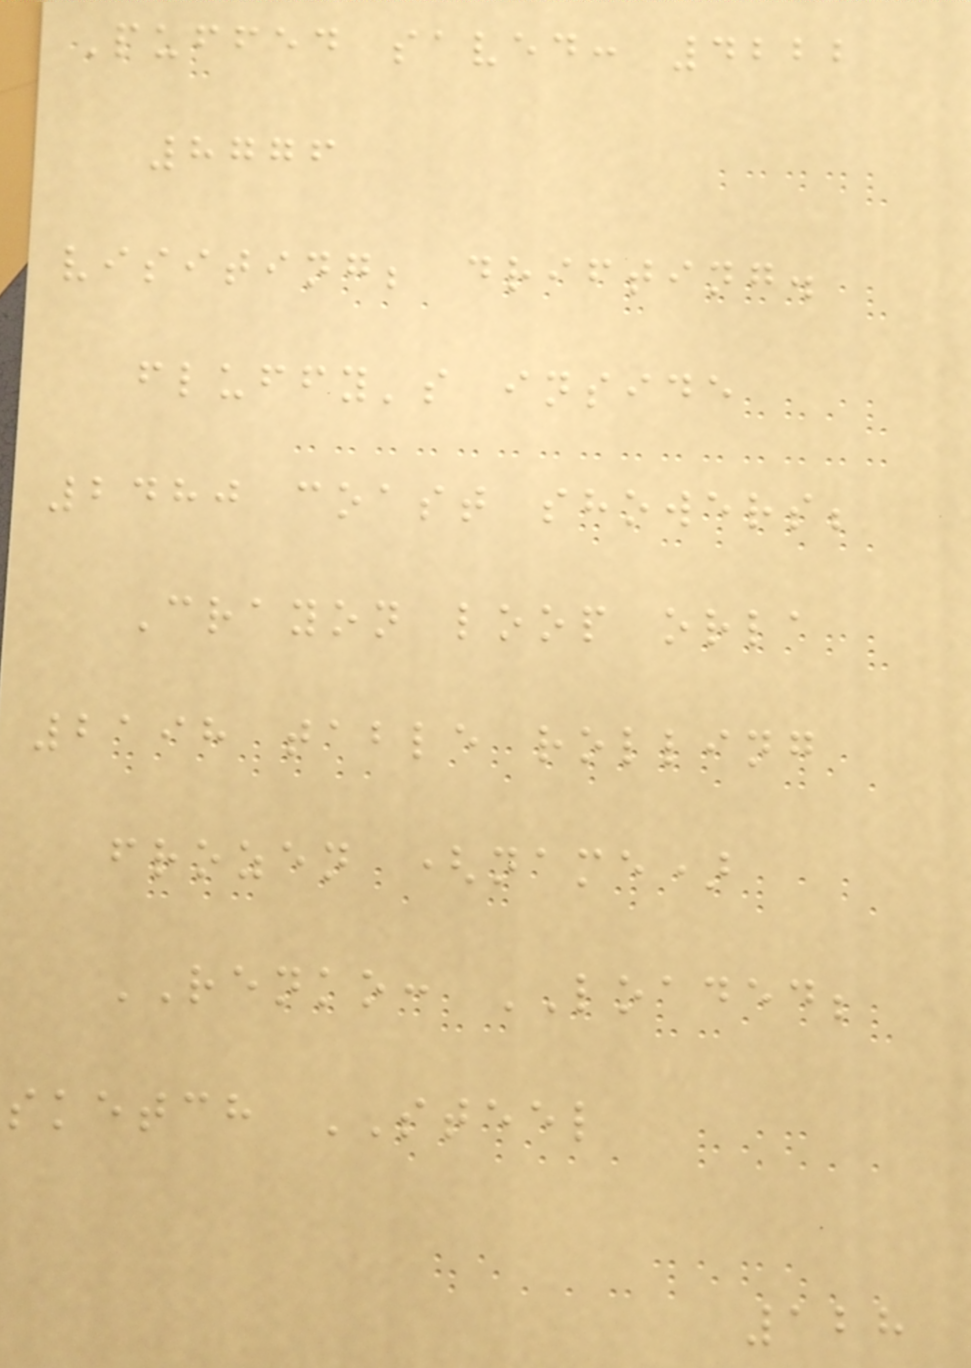Puffed saved: 4222
8776
visiting; drifting.
fluffy's inside
2480 coast showers;
Crayon loop orla
2198 table rolling
frozen (name)
RENKO: LOADED;
sketch STEEL
128
